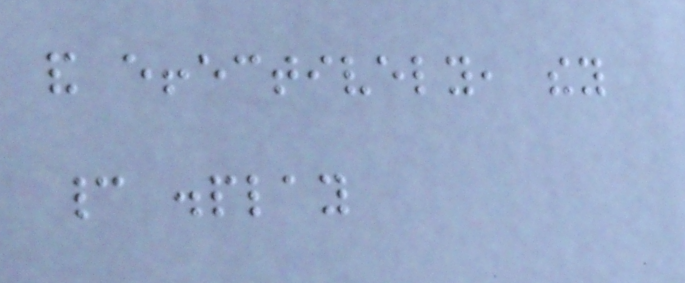and effectively, they
cannot display
